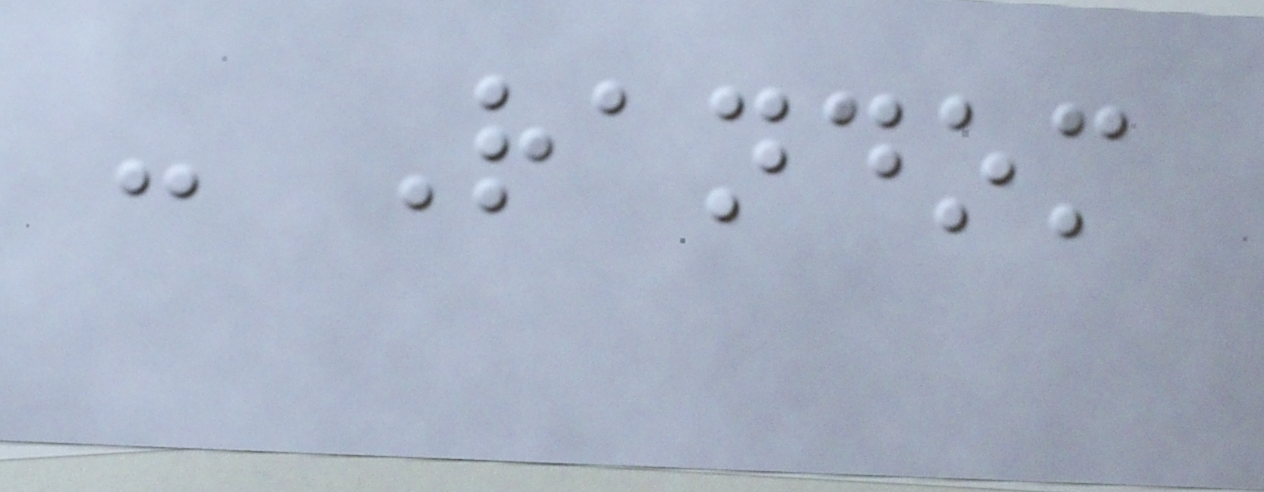- Random
